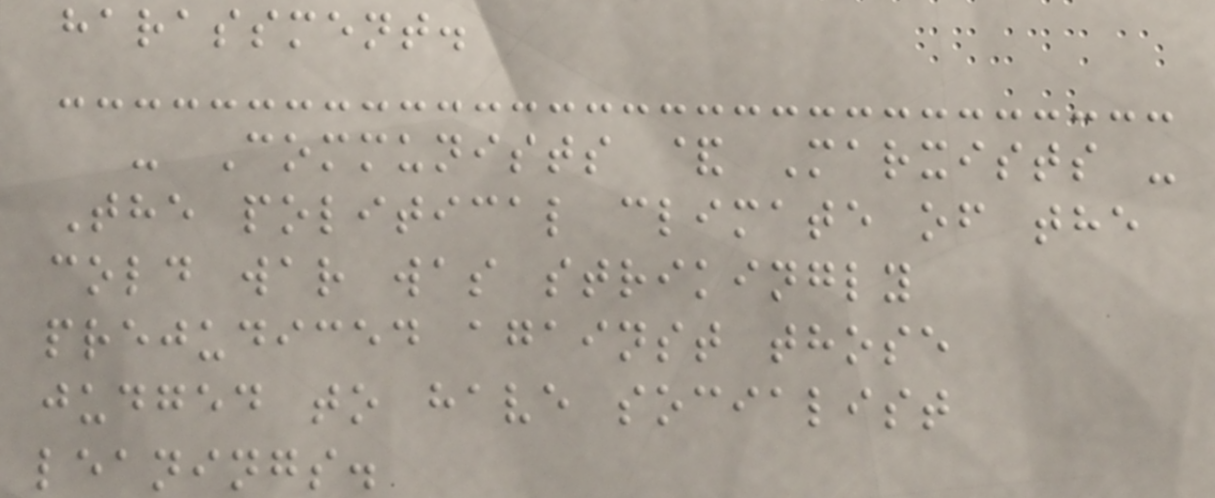harassment.
- Communists & Marxists -
The political climate of the
cold war was strikingly
prejudiced against those
judged to have socialist
leanings.
